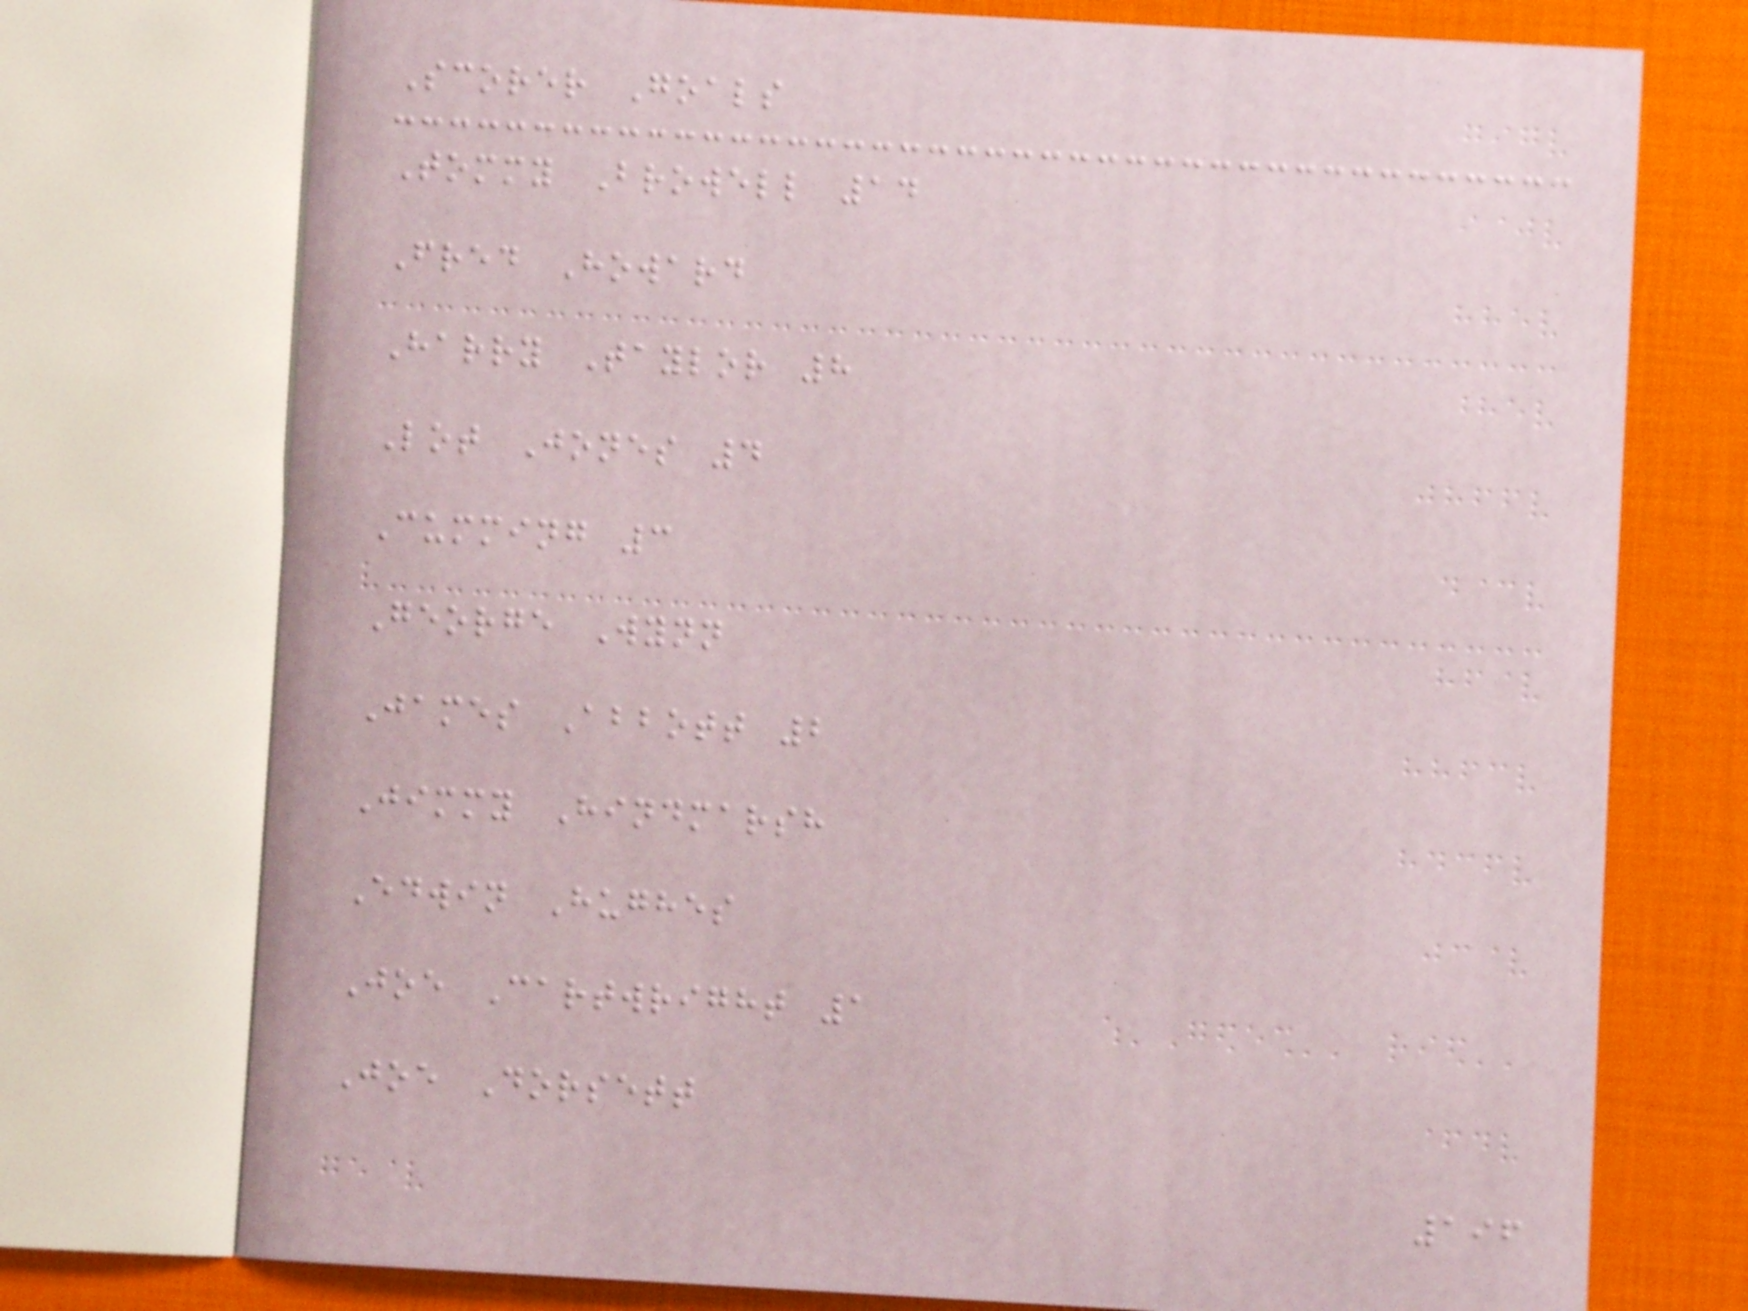Scorer Goals
Tommy Browell 14
Fred Howard
Harry Taylor 8
Lot Jones 4
Cumming 3
George Wynn
James Abbott 2
Jimmy Hindmarsh
Edwin Hughes
Joe Cartwright 1
Joe Dorsett
196
